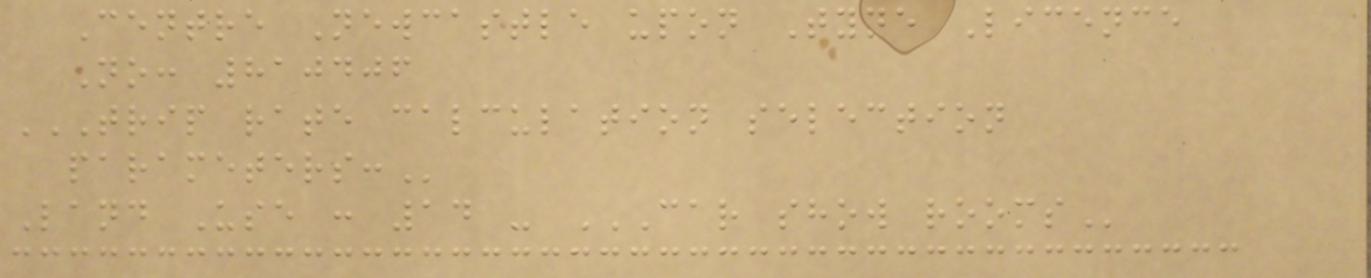Centre Newcastle upon Tyne Licence
No: 810406
TRIP RATE CALCULATION SELECTION
PARAMETERS:
Land Use : 14 - CAR SHOW ROOMS
